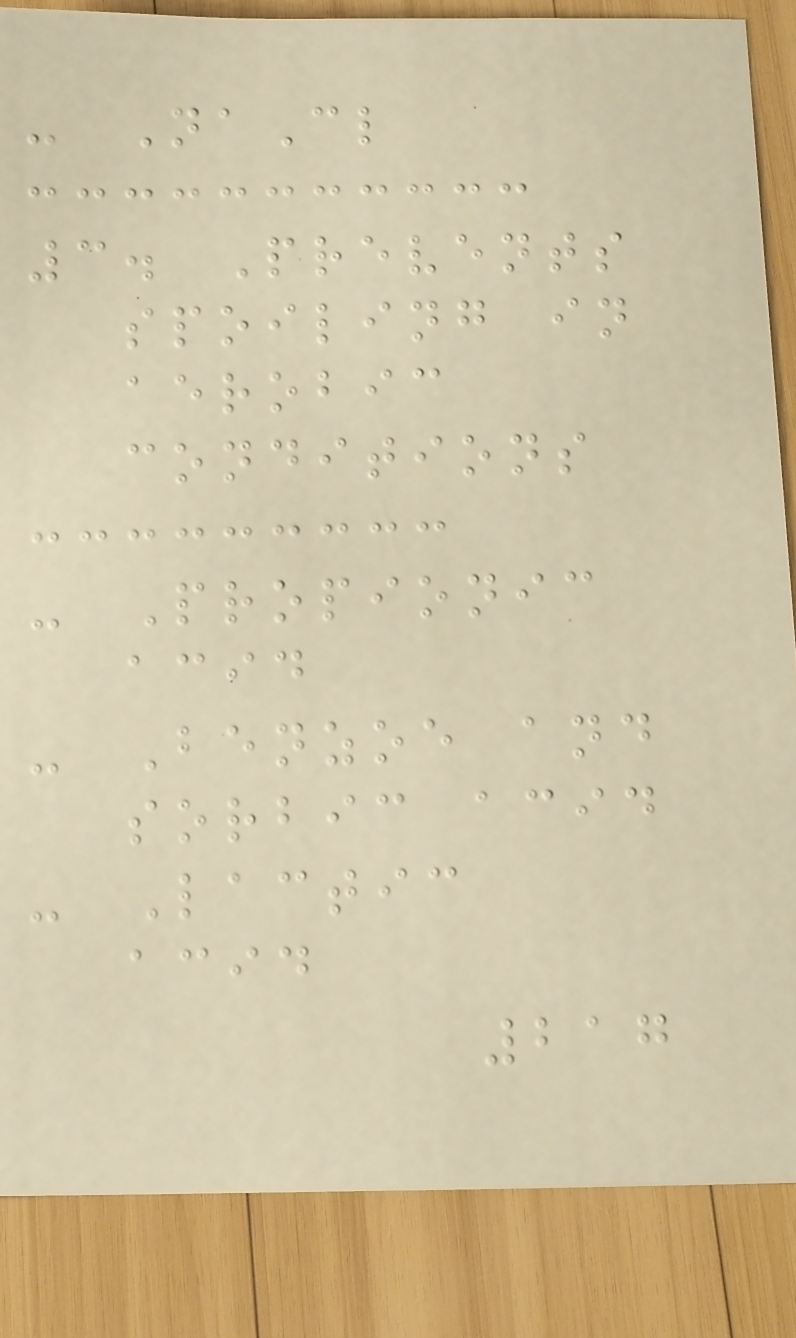- NaCl
3. Prevents
spoiling in
aerobic
conditions
- Propionic
acid
- Benzoe and
sorbic acid
- Lactic
acid
217
